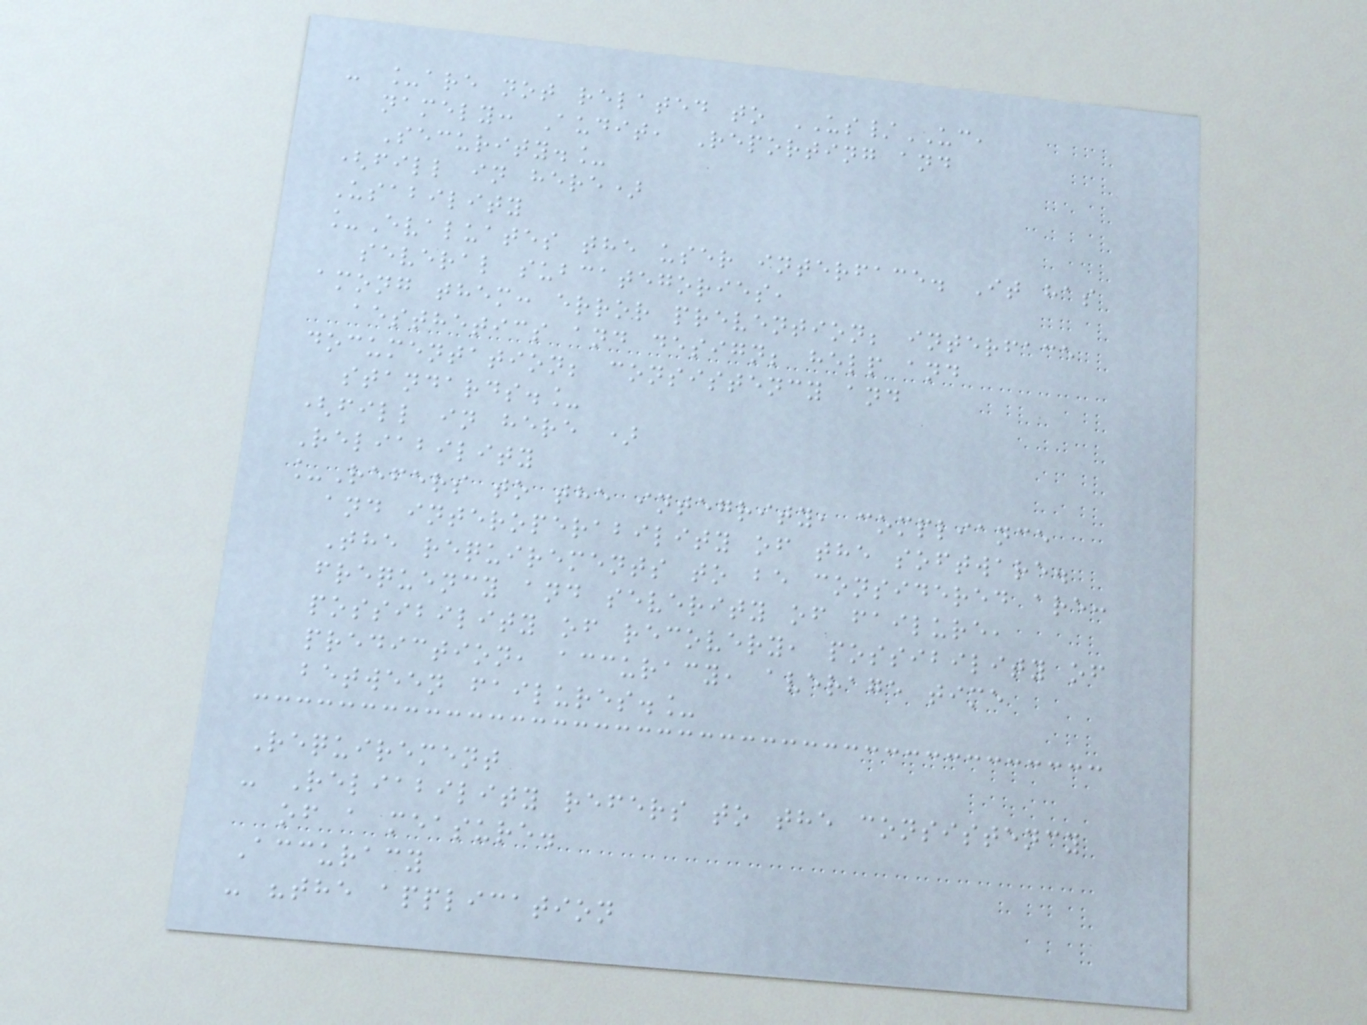- _are not related to US/UC,
namely: Audit, Reporting and
Security._
(fill in here)
Usability
_Evaluates the user interface. It has
several subcategories,
among them: error prevention; interface
aesthetics and design; help and
documentation; consistency and
standards._
(fill in here )
Reliability
_Refers to the integrity, compliance
and interoperability of the software.
The requirements to be considered are:
frequency and severity of failure,
possibility of recovery, possibility of
prediction, accuracy, average time
between failures._
Requirement
- Reliability refers to the consistency
of a measure.
Accuracy
- "the application
